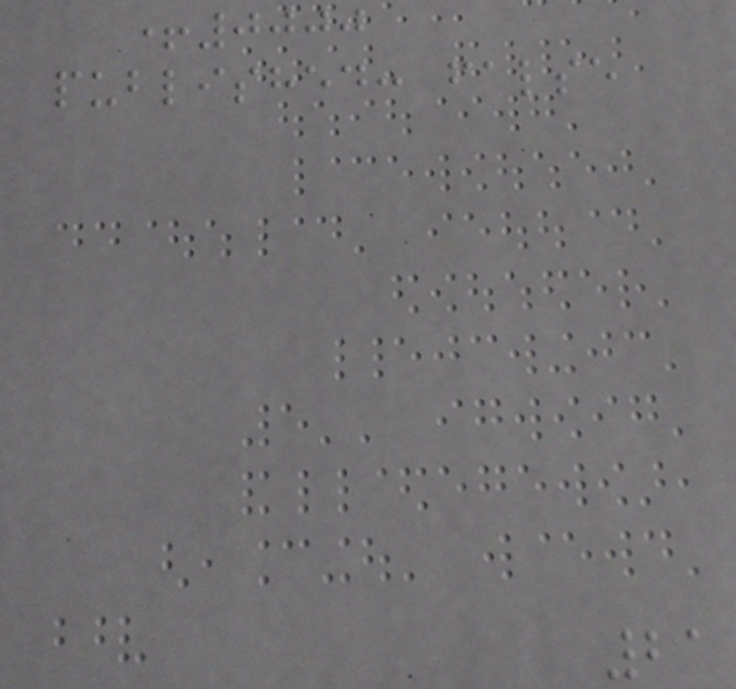+0000
published: false
21
